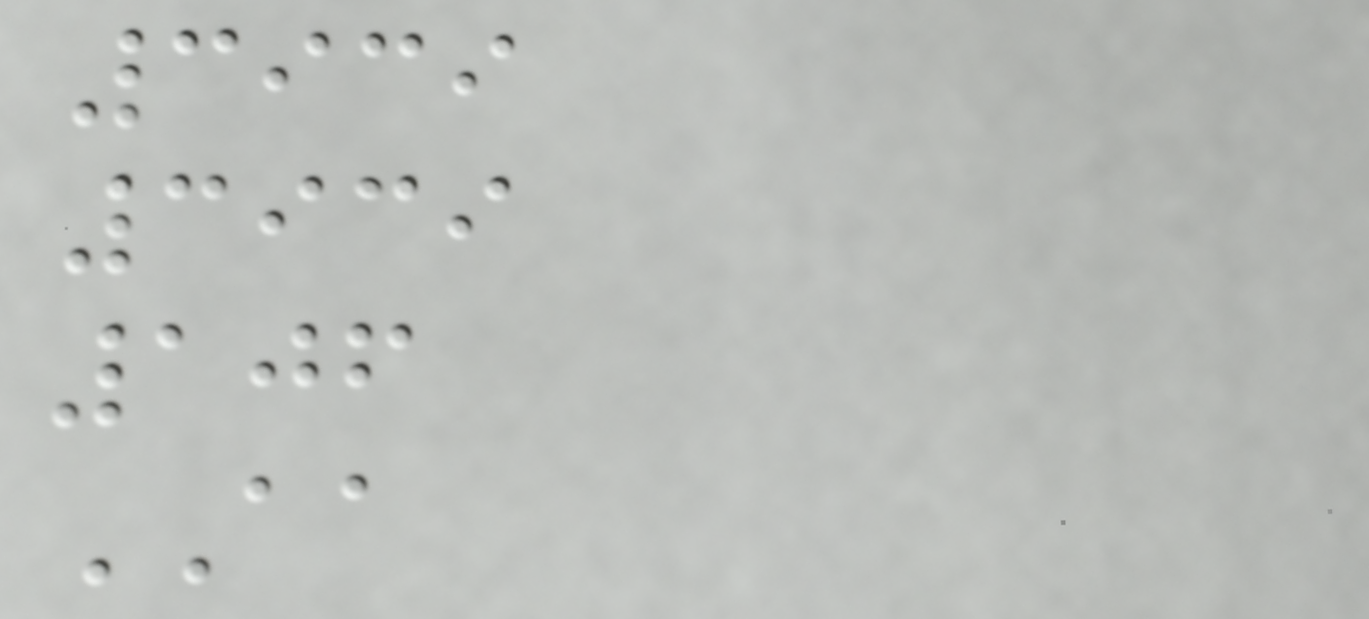3939
3939
106
AA
